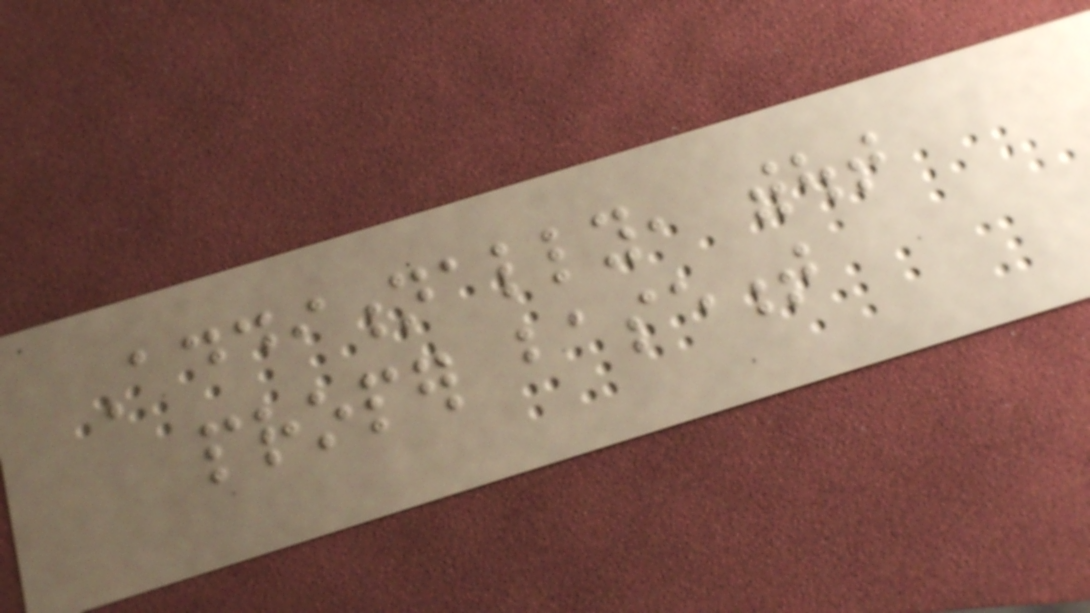Additionally, without
proper basement
